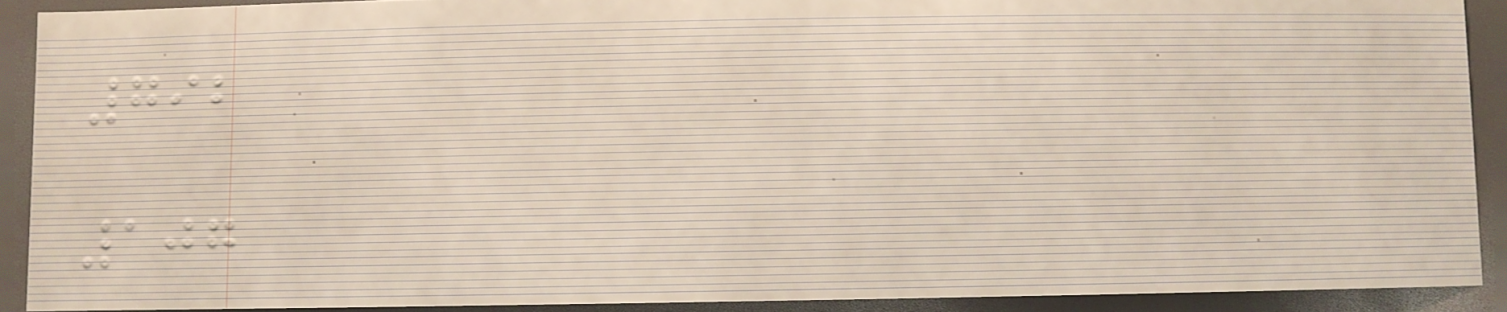792
107
